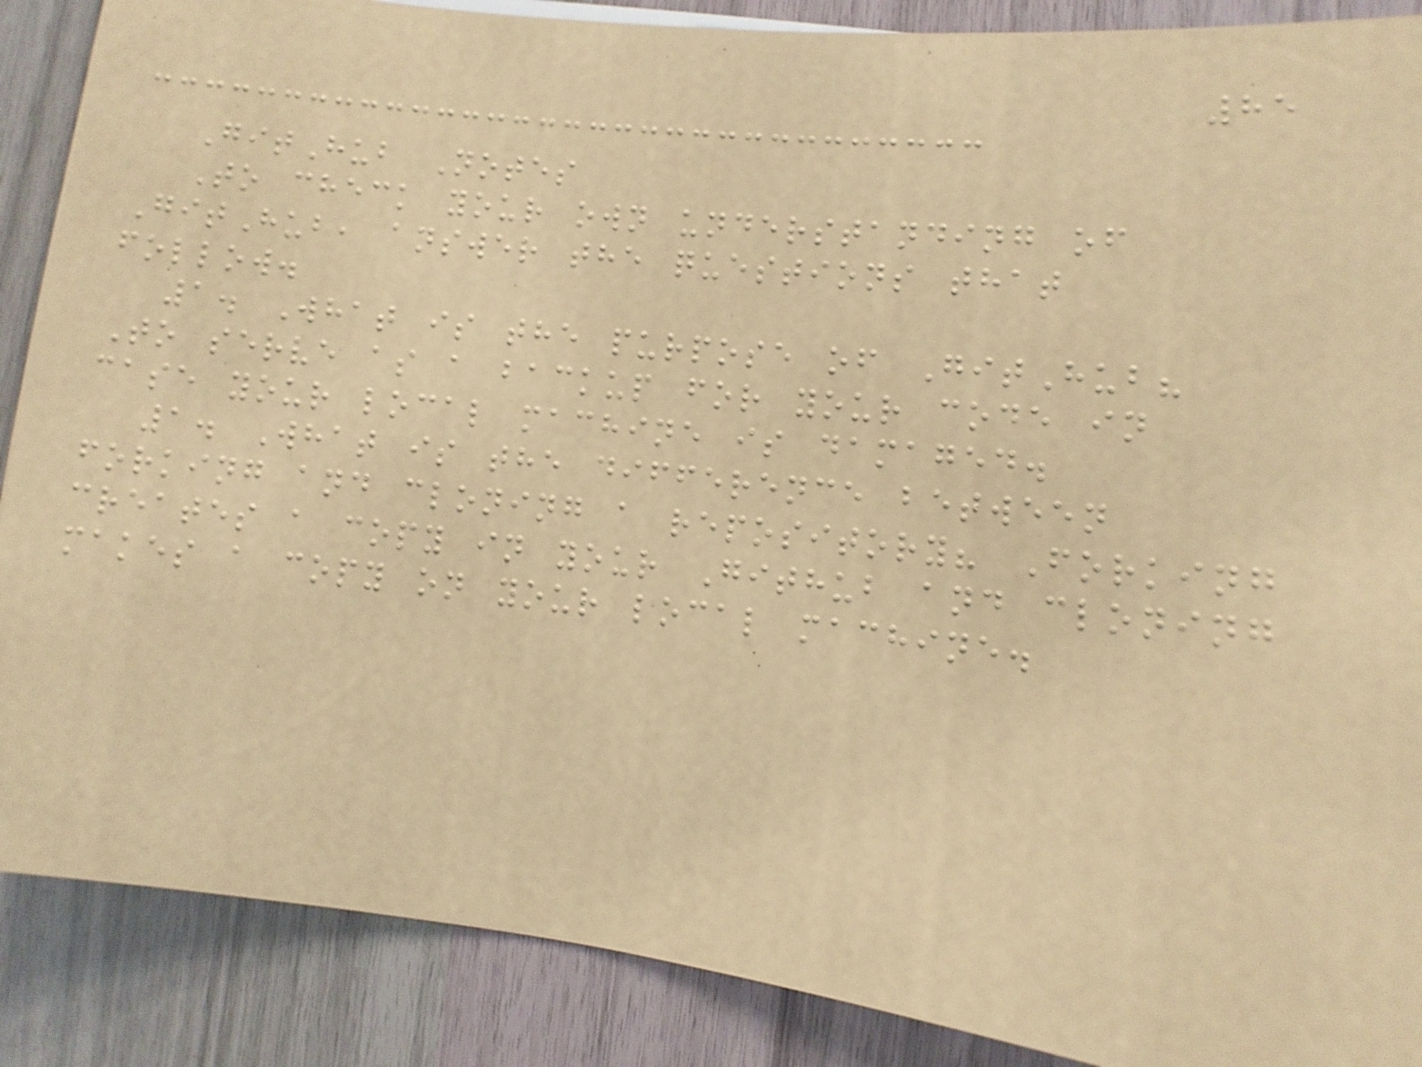85
GitHub Notes
To check your own understanding of
GitHub, answer the questions that
follow.
1. What is the purpose of GitHub?
To serve as a backup for your code in
case your local machine is damaged.
1. What is the difference between
forking and cloning a repository? Forking
creates a copy in your Github and cloning
makes a copy on your local machine.
